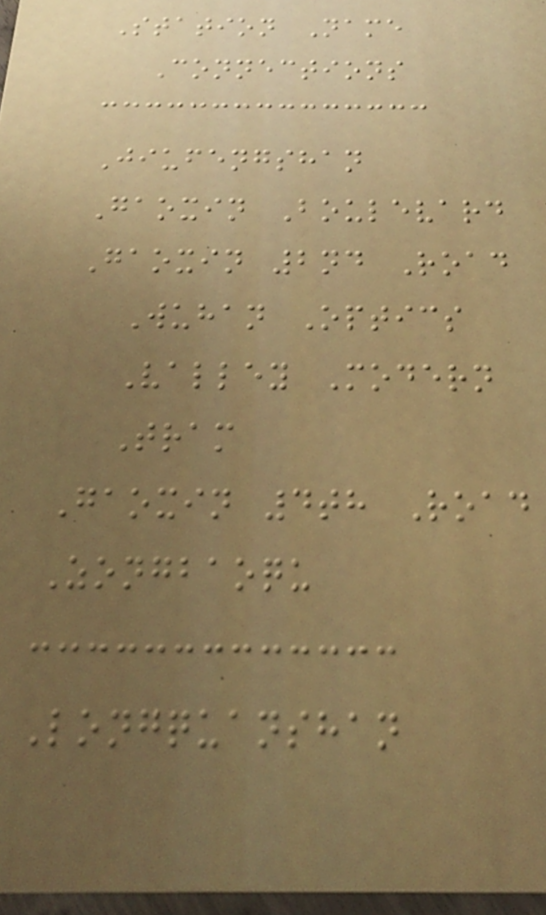Station Name
Connections
Jiufengshan
Gaoxin Boulevard
Gaoxin 2nd Road
Wuhan Optics
Valley Modern
Tram
Gaoxin 4th Road
Zongbaoqu
Longquanshan
